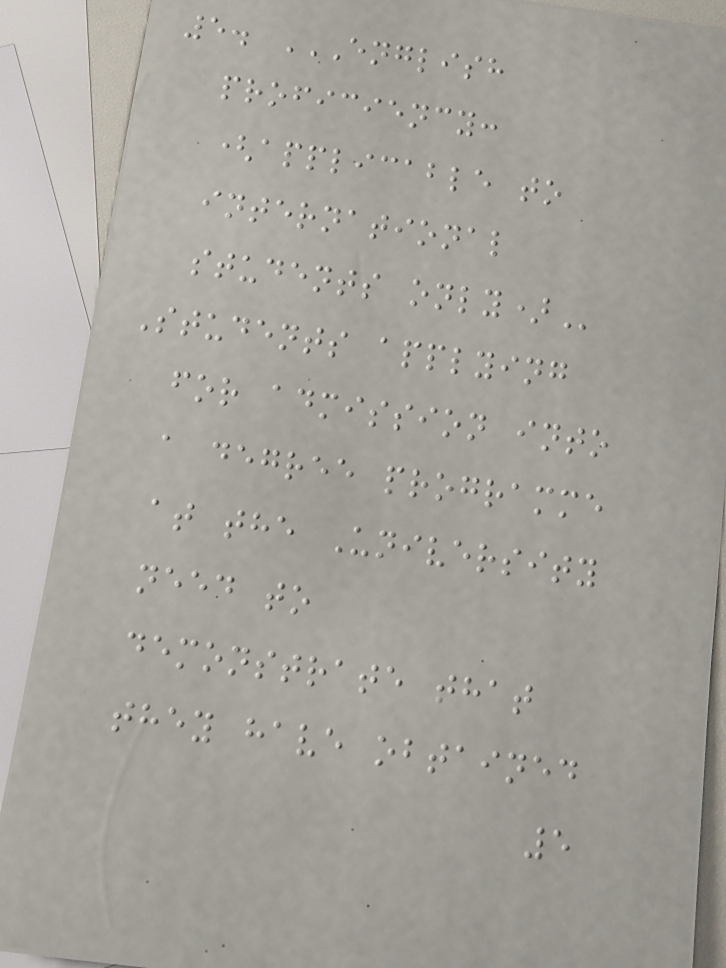5. ENGLISH
PROFICIENCY:
(APPLICABLE TO
INTERNATIONAL
STUDENTS ONLY)
Students applying
for admission into
a degree programme
at the University
need to
demonstrate that
they have obtained
5
